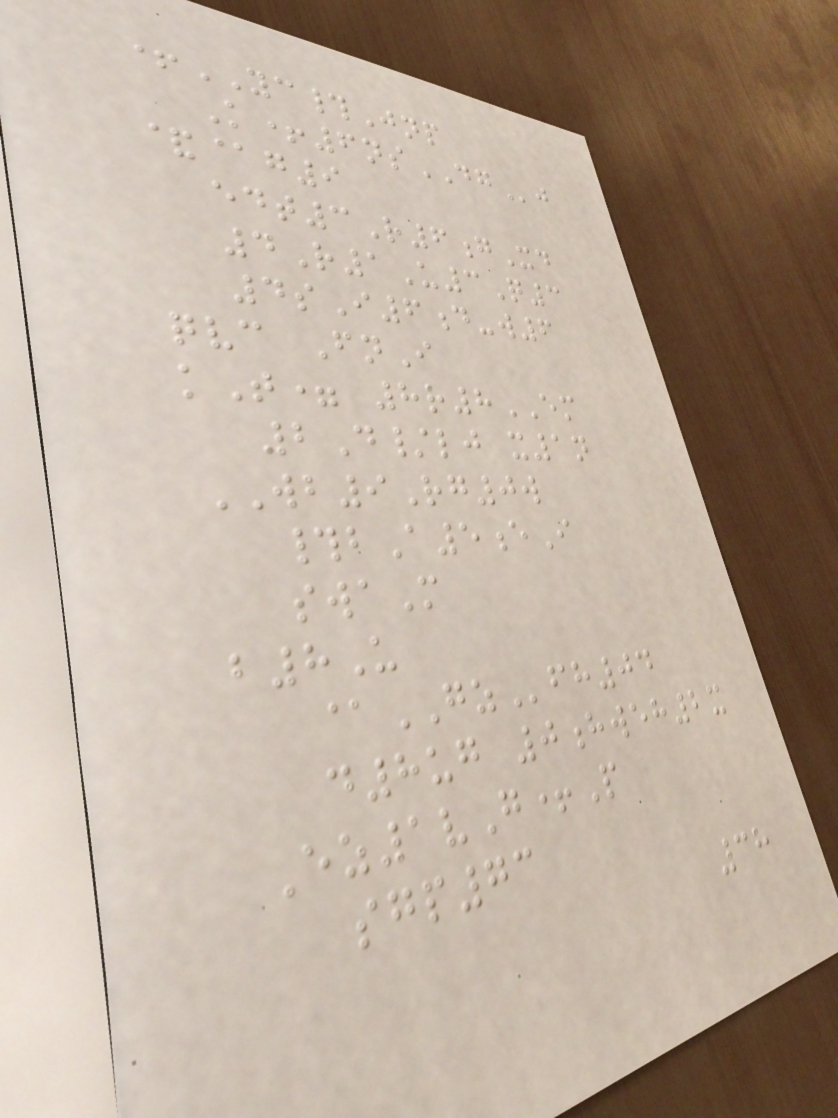+YC#Jnp
K+6nsDGj
&@g9
edt3R6gXd
4R1U3Q3
4sI6d-w6
qvc FnI
kT= 8r8EM
2D/lj x1n
WB9Rg0w
#bA5eI
swaM
b8U
@GZfh04
d8ug 0hweh2x
Ez1vG+P
sgp73
38
